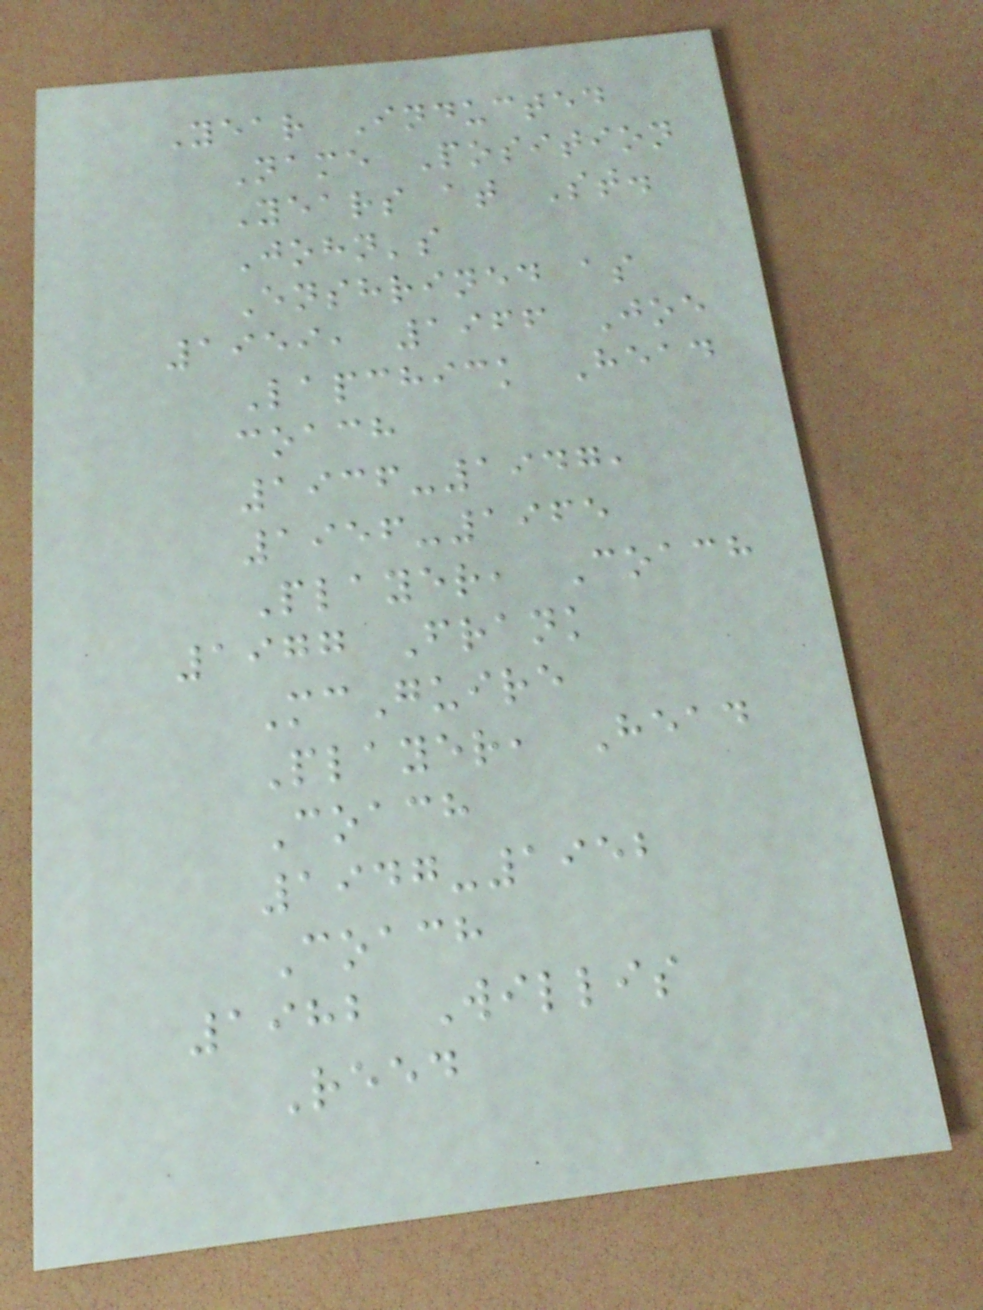Year Inducted
Name Position
Years at St.
John's
Enshrined as
1959, 1966 Joe
Lapchick Head
coach
1936-1947,
1956-1965
Player, Coach
1977 Frank
McGuire
Player, Head
Coach
1947-1952
Coach
1982 Willis
Reed
